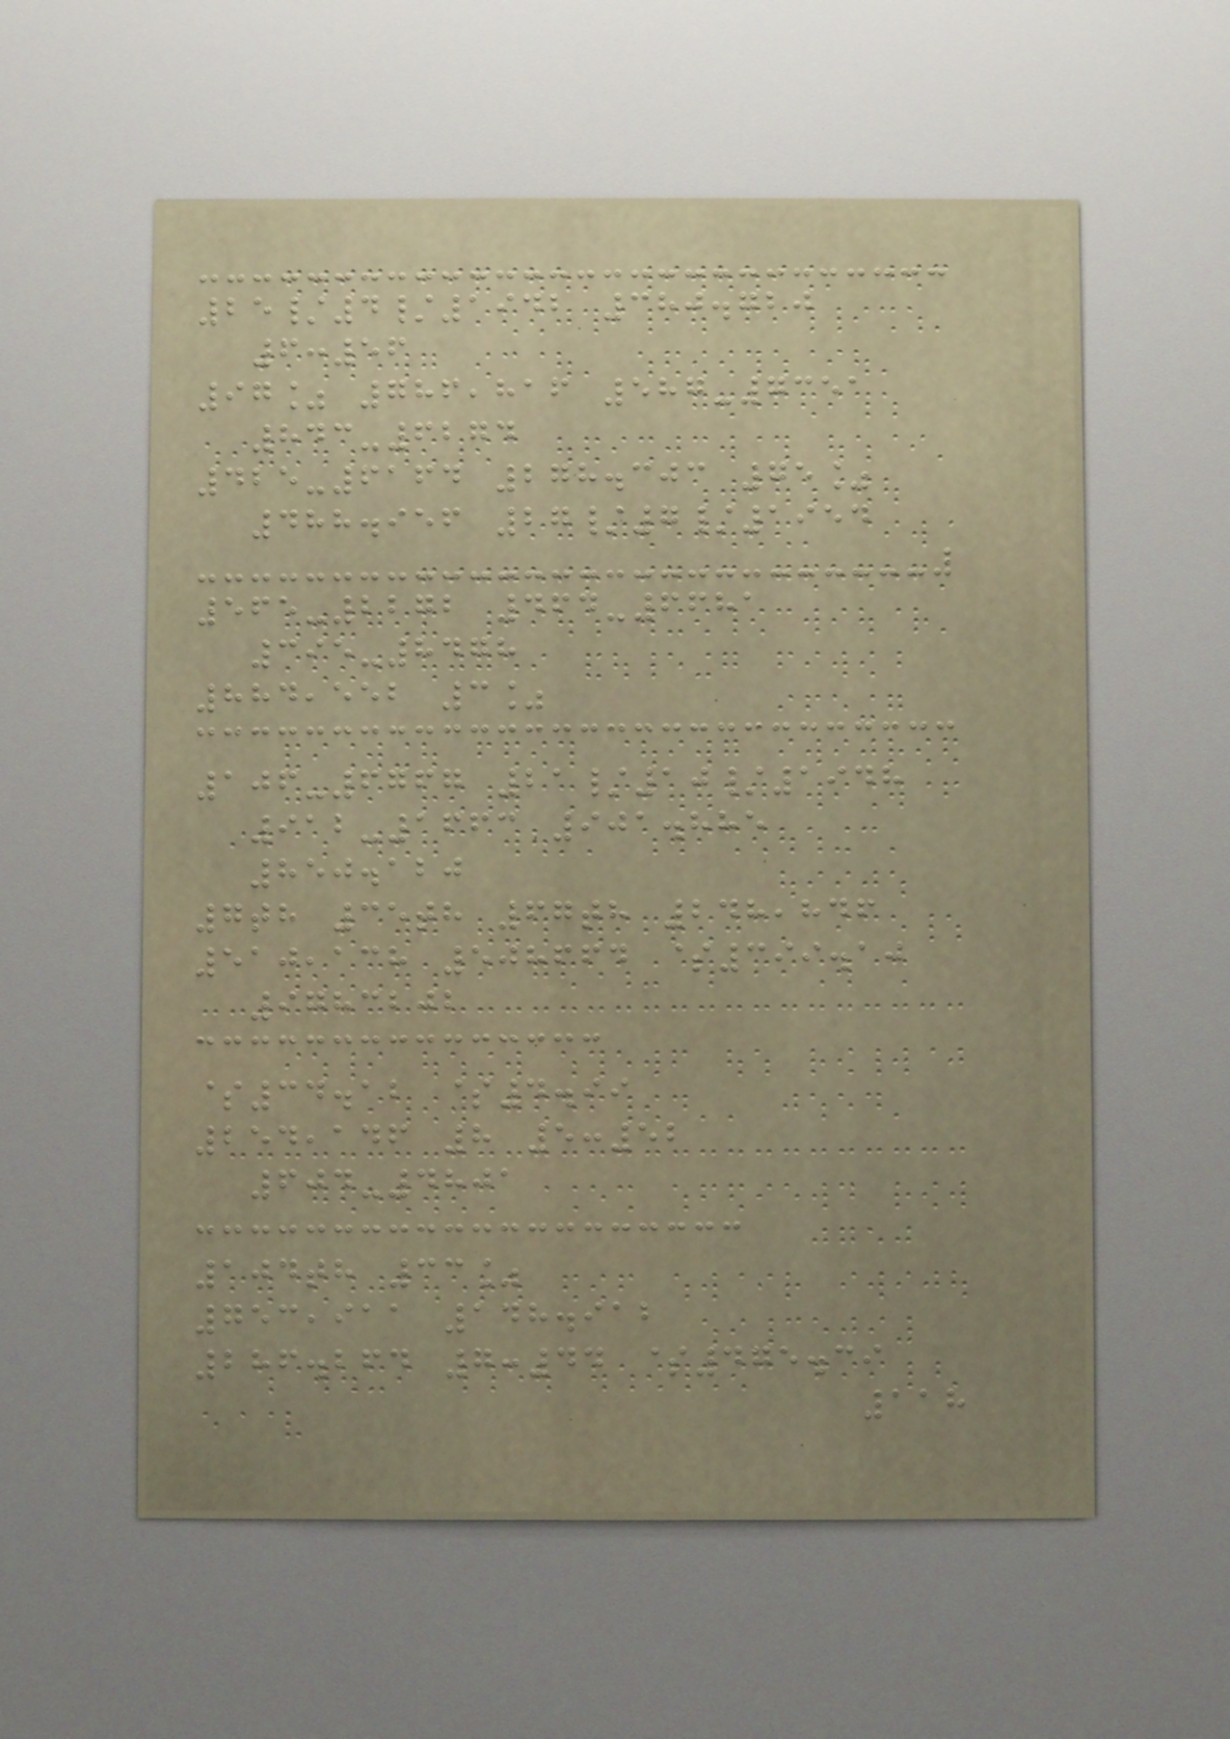25/4/1942 380.720
6:56
97% 786,816 587-7351
843-6274
425-6164 278.303 75%
488.956 27/7/1954
565-2272 464-6681
395-8478
884,552 3%
106-6767 21/10/1948
912-1663 901.885
850.120
7th 35th 67th 248,846
510,138 508664 $399.10
9783202
$34.12 $4.99
254,146 8 5:52
604-4801
104th 33%
753,911 148.912
286.264 7:44 $475.39
118
